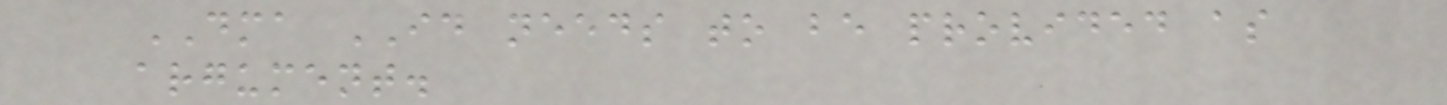DMA ID needs to be provided as
argument.
